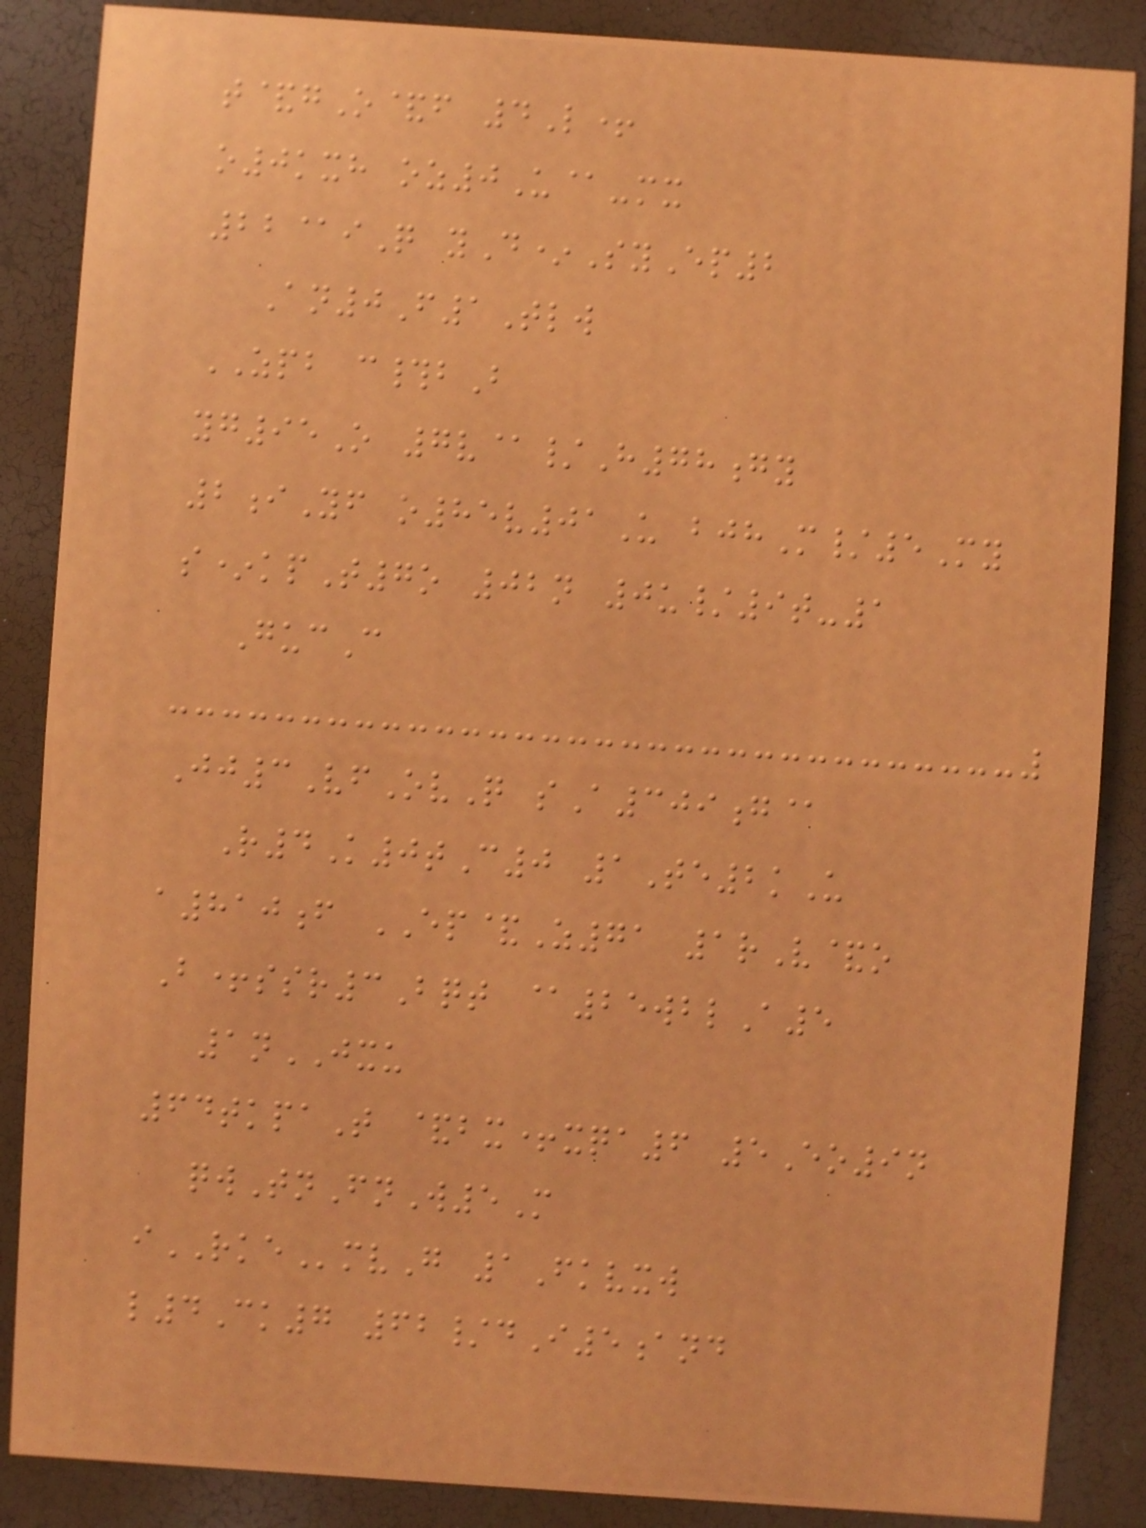t&gO&f 4L+
o0kxh oz0U@-mx
22@iQ yD*SyEp2
An0F1Tlw
ZPB c#bB
yg95O 7v@/H78gy
2iYf o85v01U bjhM/5My
s*kpT7o 02n 0u/9t-1
GucC
Jj3VfOvQ sA309g@
R4K0tC0 1Te2kU
a810f EP&Z71 1rV&o
B+ssr3Bqt @25wblA5
1nJXU
64tkpaT &bx+xqa6 5Eo9n
qwTnFnW5M
iRKEmvG 1Fkvxw
l4Ck7 62/dI5and
